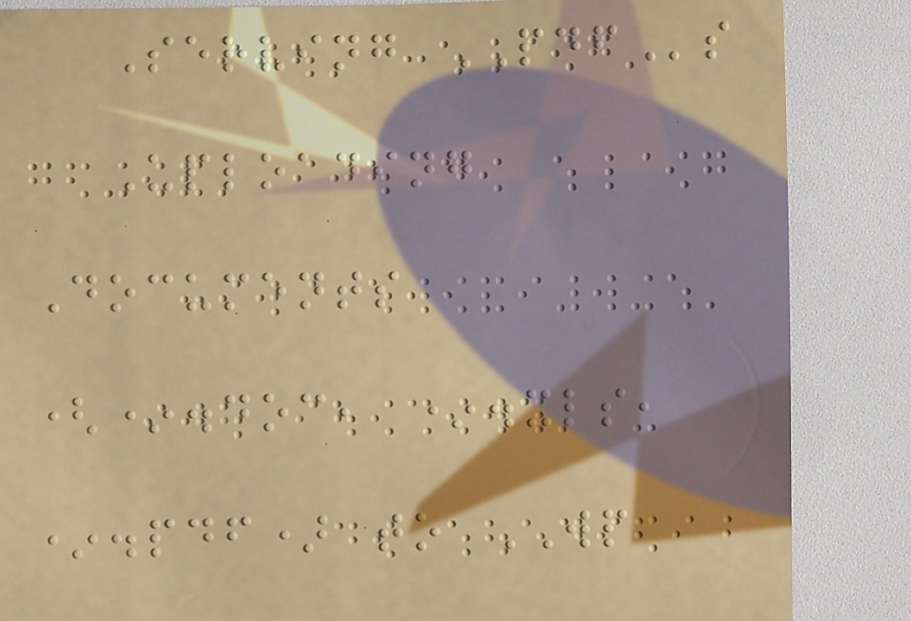Serving PDFs
Uploading
Documents
(*.doc, *.xls,
*.pdf) to WP
